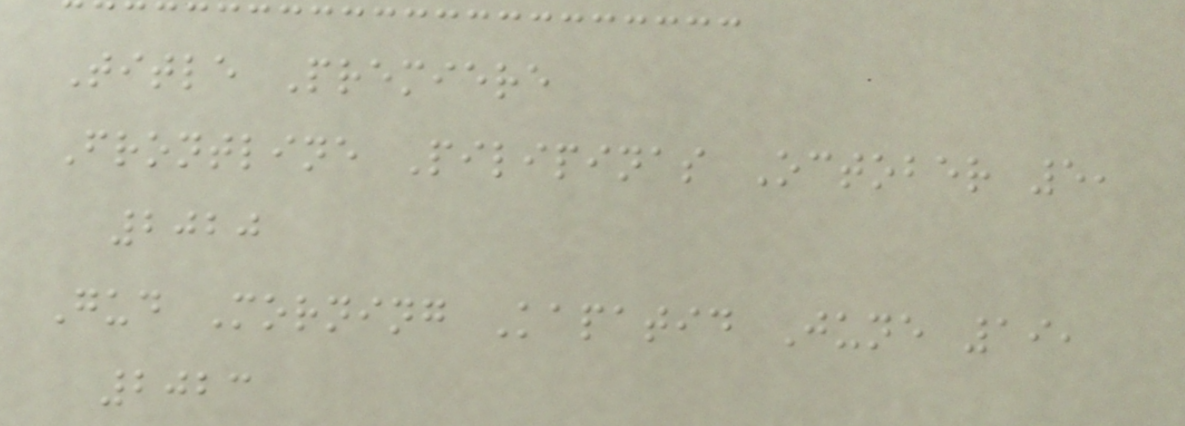Title Premiere
Frontline Pilipinas October 5,
2020
Gud Morning Kapatid June 19,
2023
